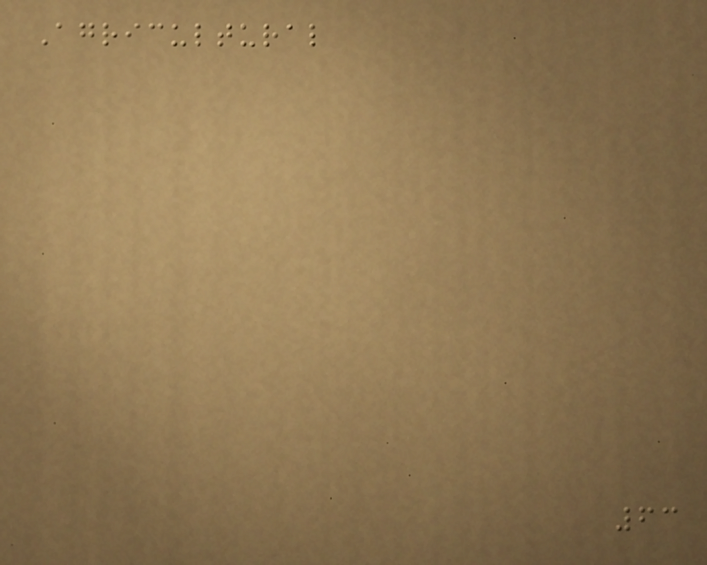Agricultural
63
